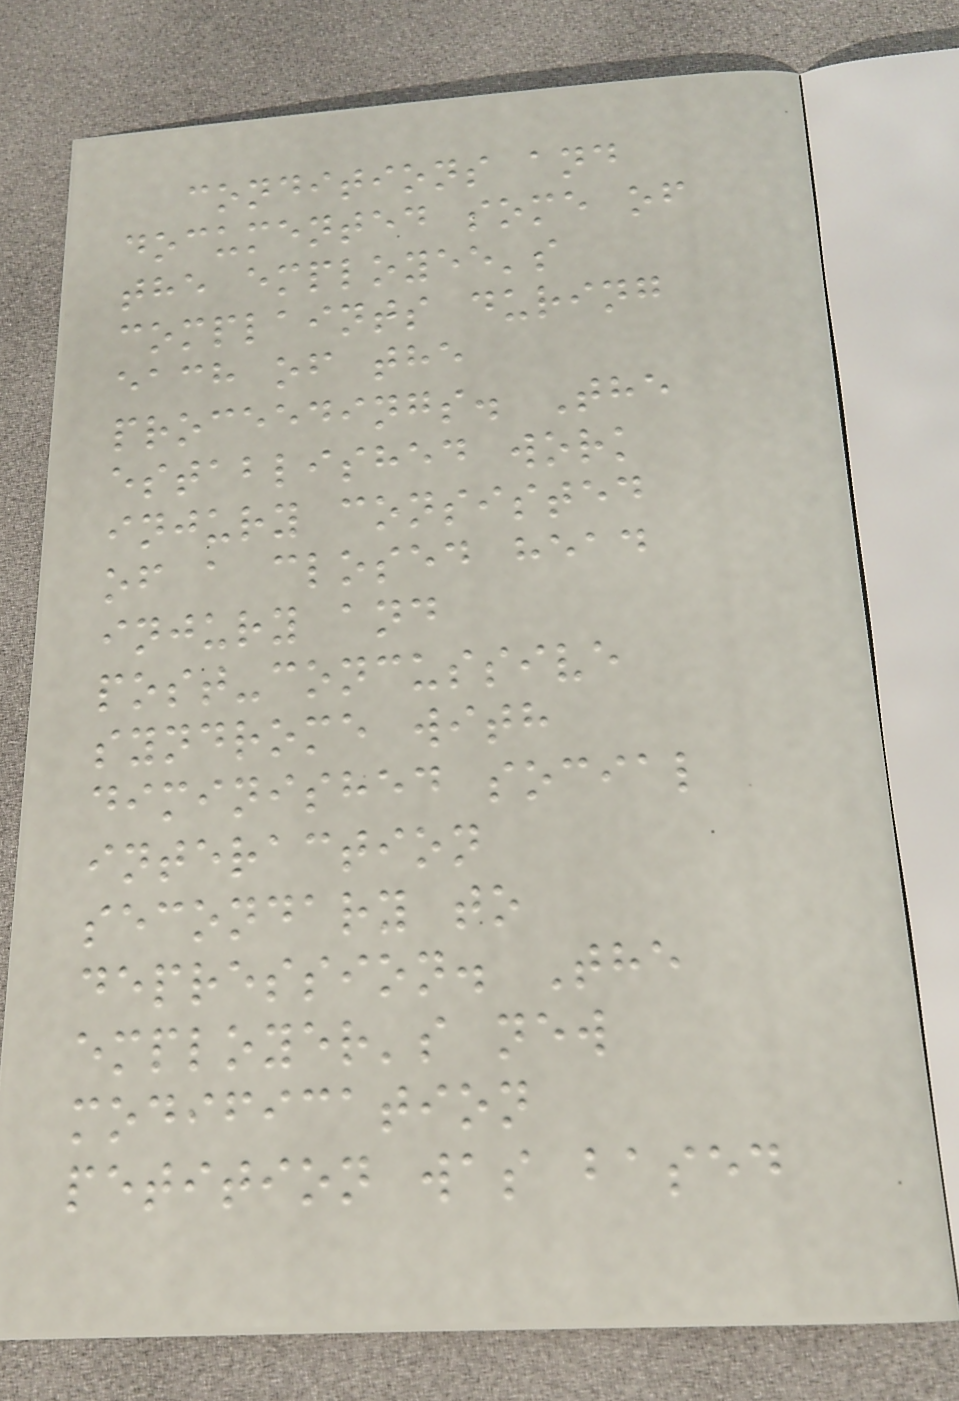conditions and
documented some of
the employee's
complaints during
each of the
proceedings. The
established work
injury consisted
of a closed head
injury and
post-concussive
syndrome with
diminished social
interaction
secondary to
depression. The
employer's new
modification
petition was based
